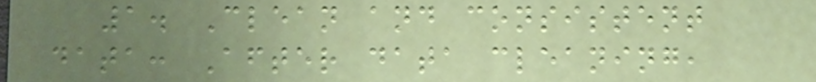1. Clean and consistent
data: After data cleaning,
